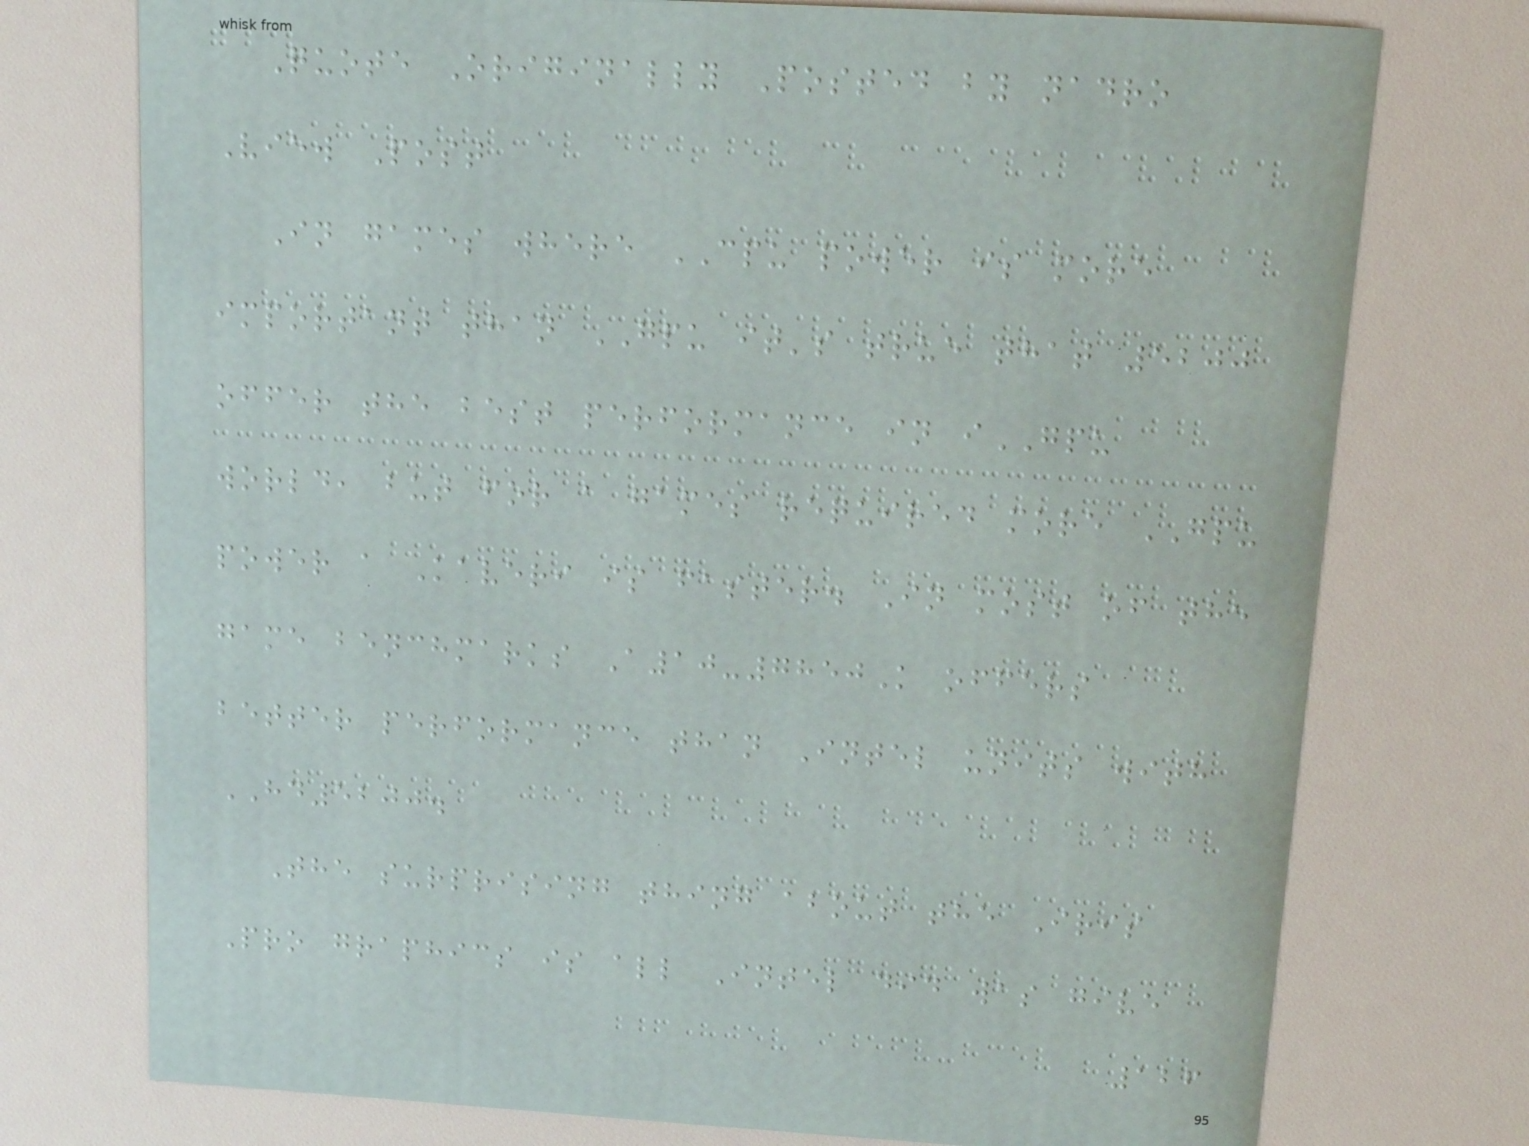Quote Originally Posted by nadro
View Post
In games where CPU power is more
important than GPU it's true that 5200
offer the best performance in iGPU
world, but for a games required more GPU
power a Kaveri is faster. In most of the
game benchmarks A10-7850K offers
better performance than Intel units with
HD5200.
The surprising thing about the Iris
Pro graphics is all Intel did was give
126
